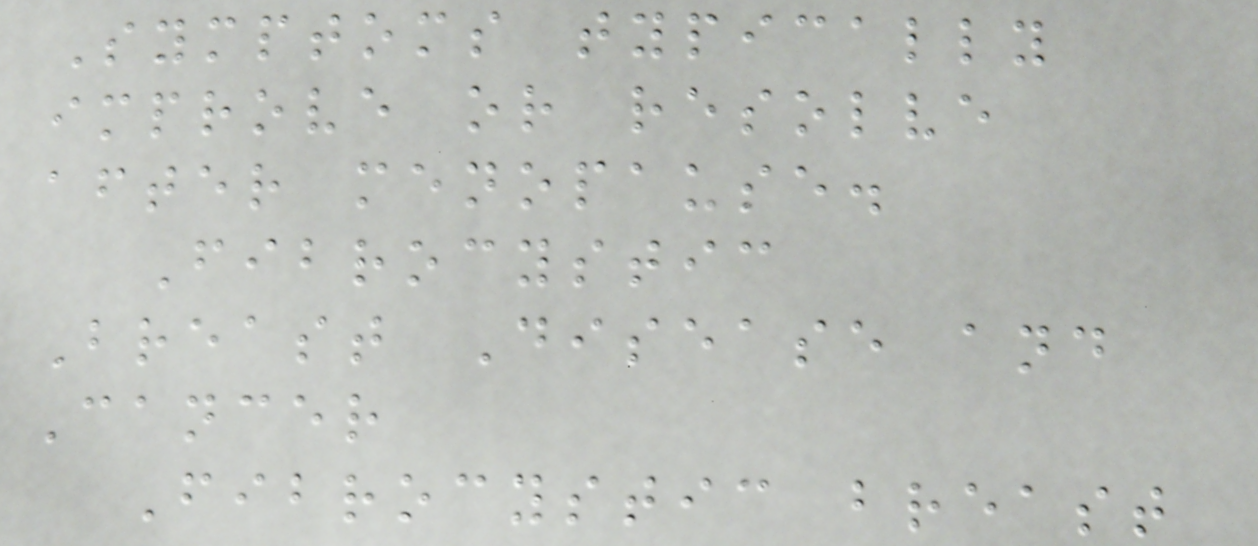Symptoms typically
improve or resolve
after menopause.
Fibrocystic
Breast Disease and
Cancer
Fibrocystic breast
